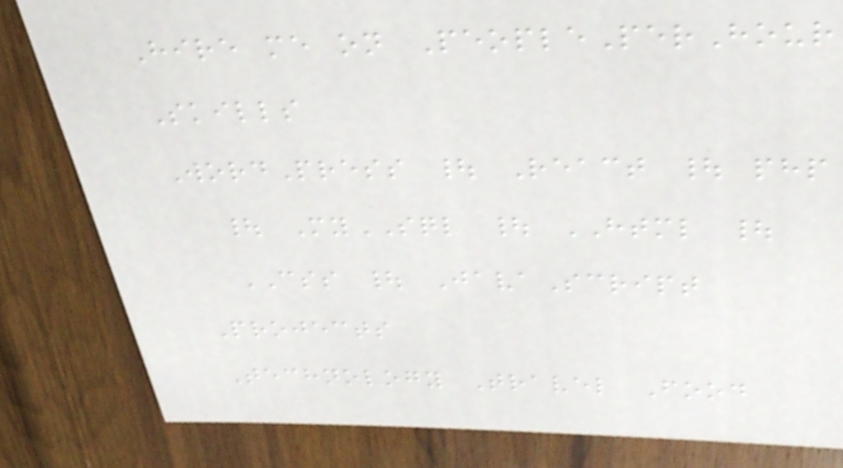Hire me on PeoplePerHour
Skills
WordPress | React | php
| MySQL | HTML |
CSS | JavaScript
Projects
Technology Travel Food
